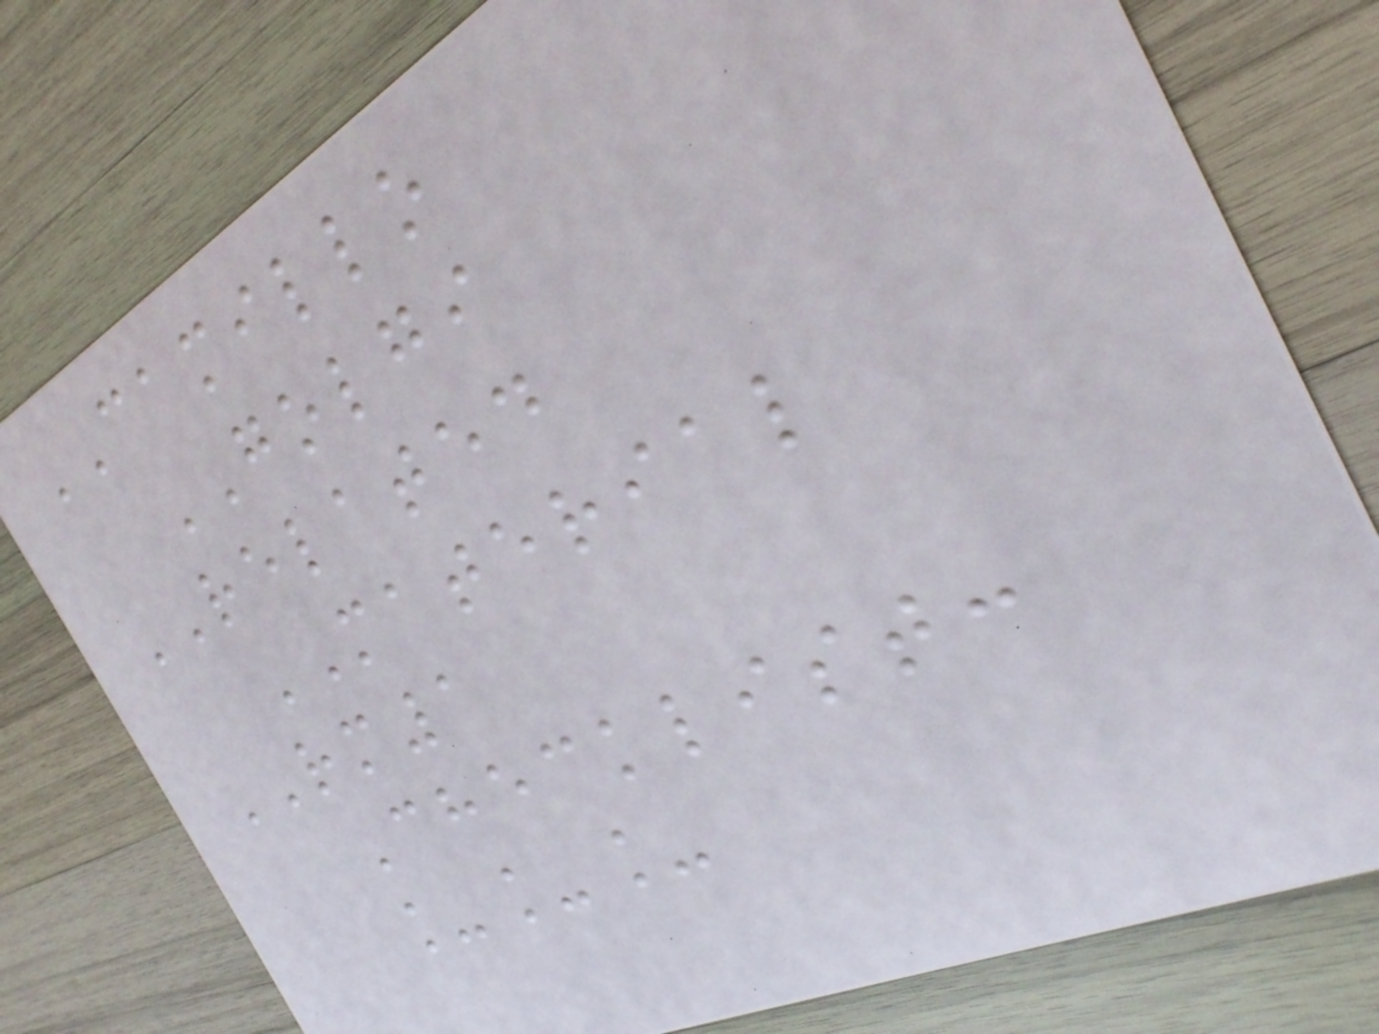CAMILLO
GOLGI
RELATED
MATERIAL
RM1
Checklist:
___
